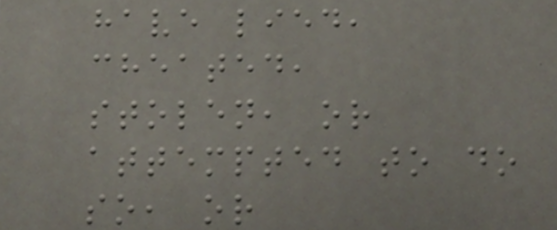have lied,
cheated,
stolen, or
attempted to do
so, or
